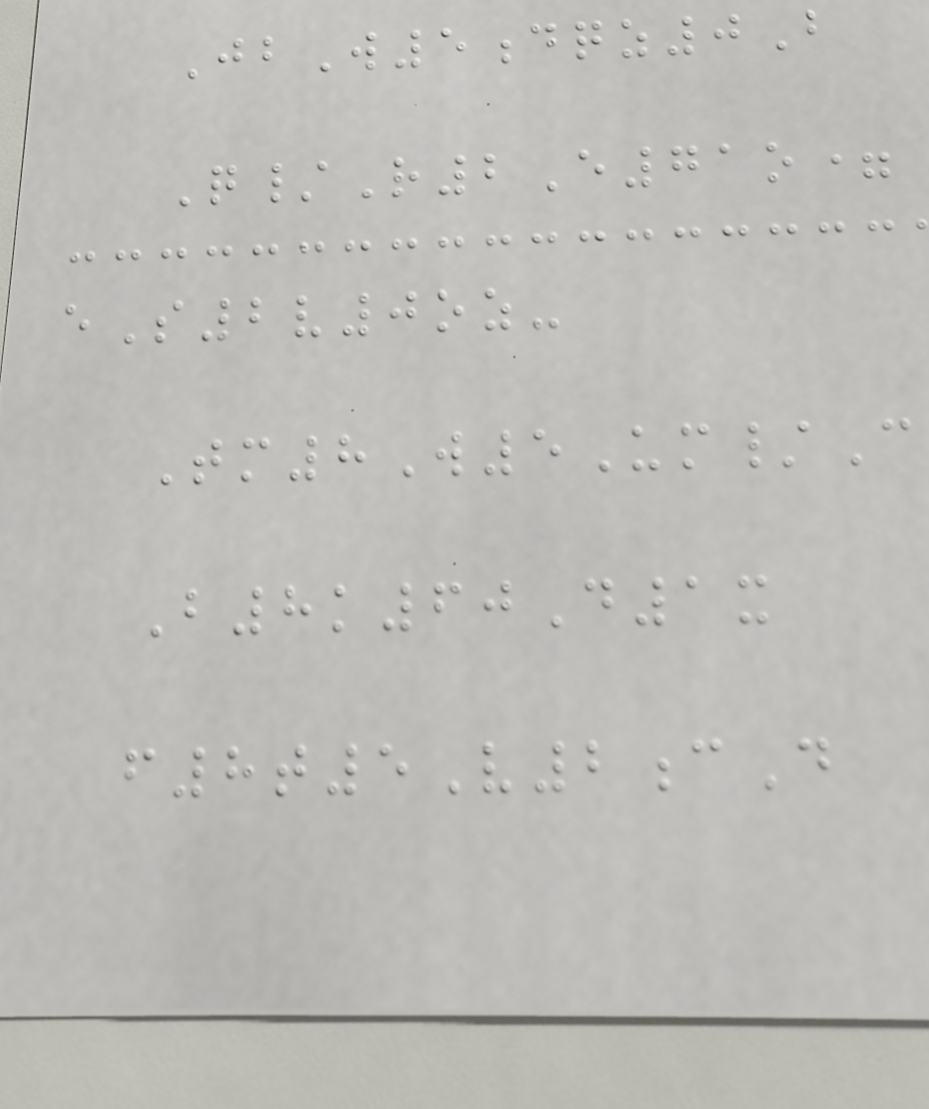JbW5dqz0B
Q/R2E71o=
eS2v0oz-
Tm8W5Um/C
B8k60D1x
f8t5V2cD
